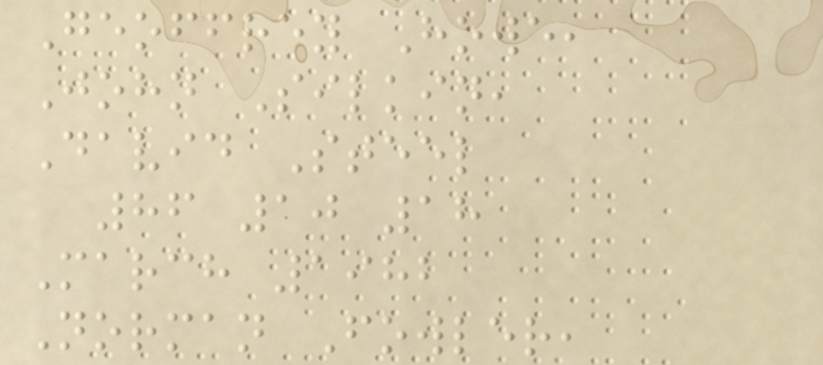Geoffrey Howe,
John Silkin,
David Steel
86 10 18
March 1982
Norman Fowler,
